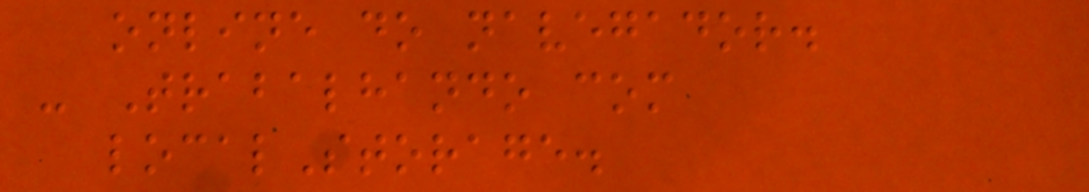online do navegador.
- Trabalhando com
localStorage.
